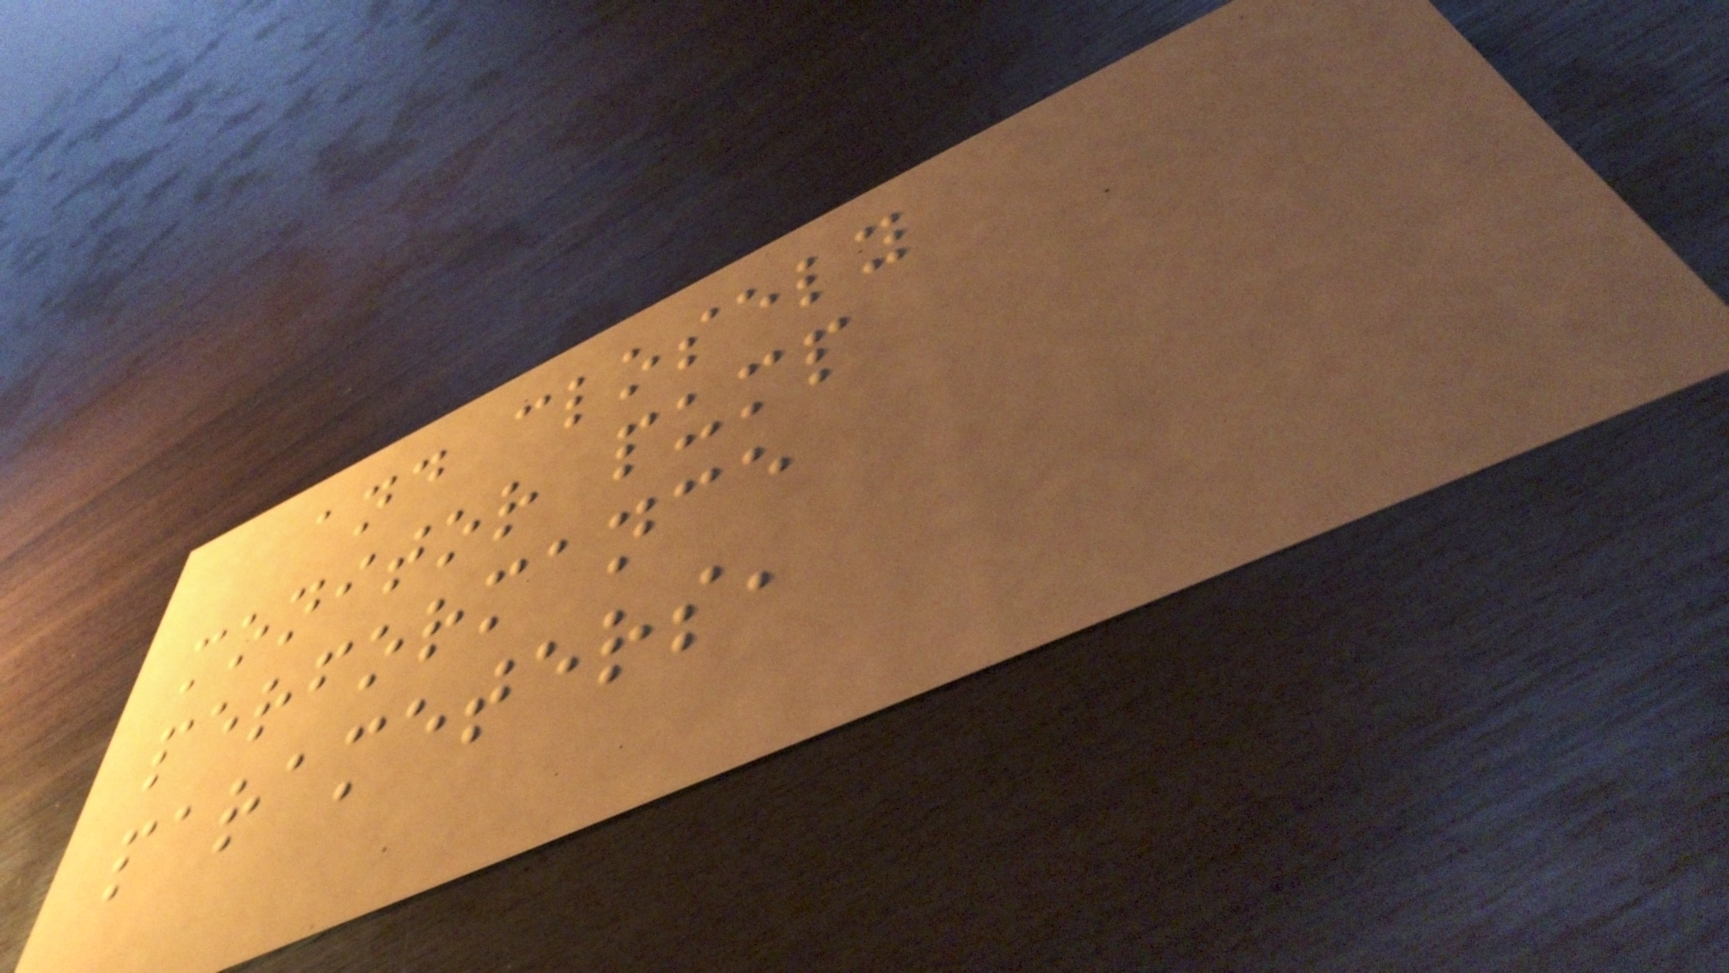and closely
monitor pump
performance
parameters,
